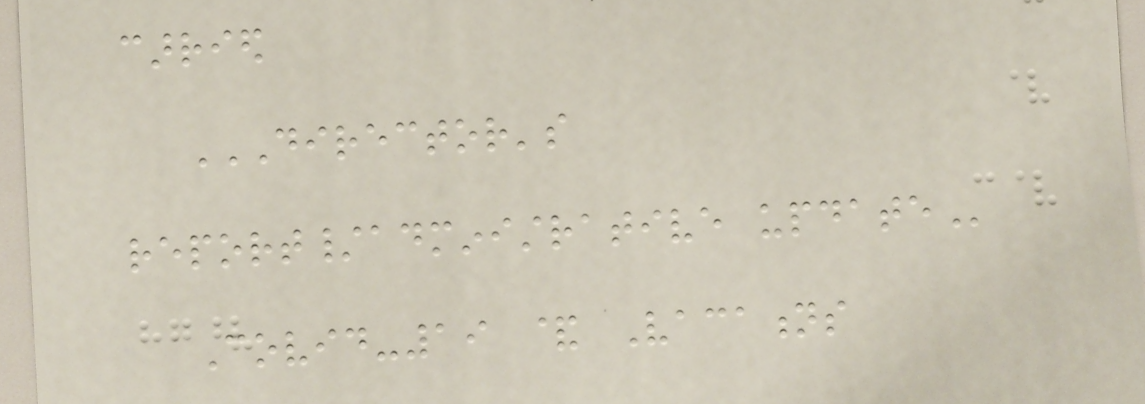carried
DIRECTOR'S
REPORT/ADMINISTRATIVE UPDATE
Covid-19 & Vacations
